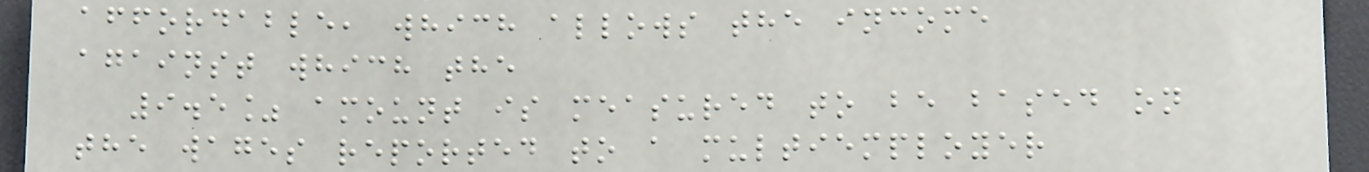affordable, which allows the income
against which the
9.5% amount is measured to be based on
the wages reported to a multiemployer
